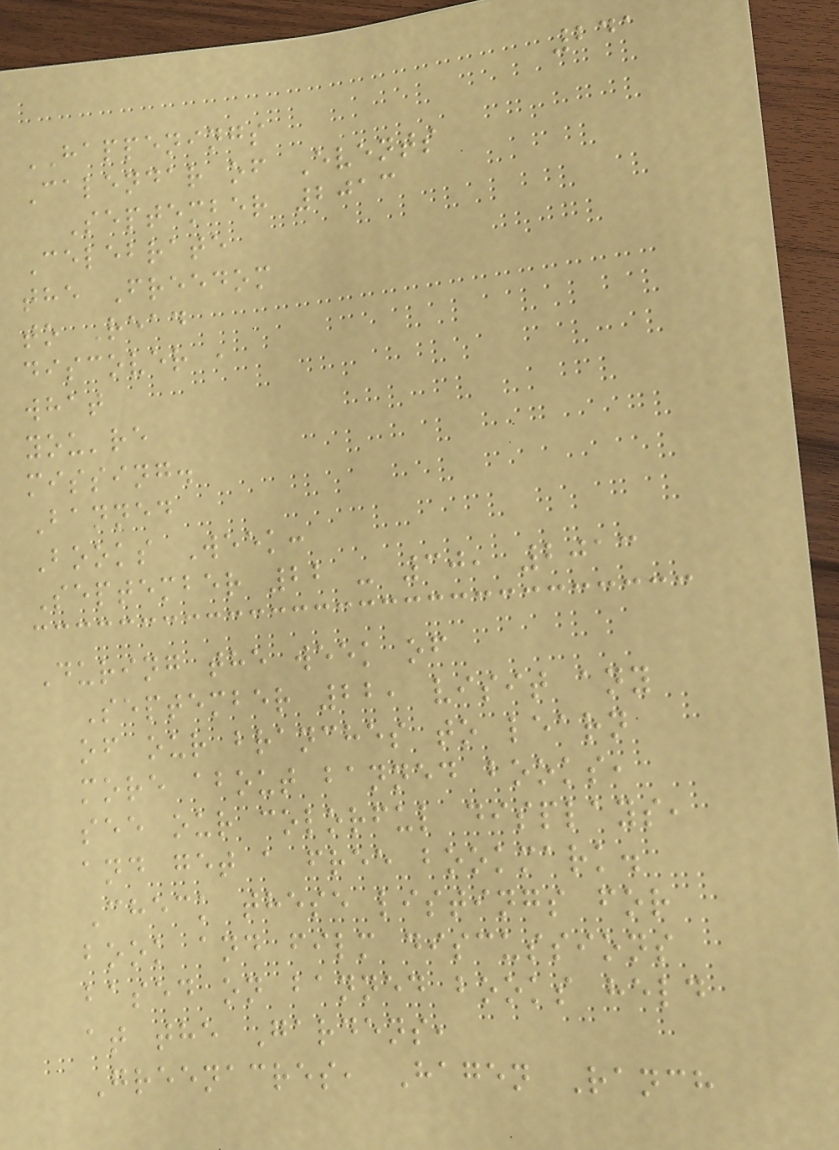241
HAPPENINGS
Calendar of Events
September 2013
Celebrate
the Freedom
to Read
discover ,
what
you're
missing.
Banned
Books Week:
September 22 - 30, 2013
During the week of
September 22, visit any
of our branches to learn
more about banned books,
see our colorful displays,
and get a free bookmark.
Check these listings for
book and film discussions
based on banned books held
at the Gardens,
Greenacres, Hagen Ranch
